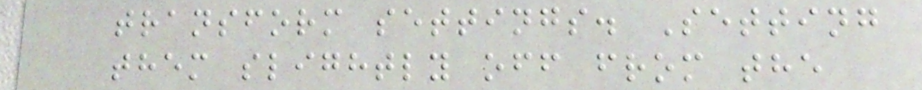transform settings. Setting
them slightly off from the
